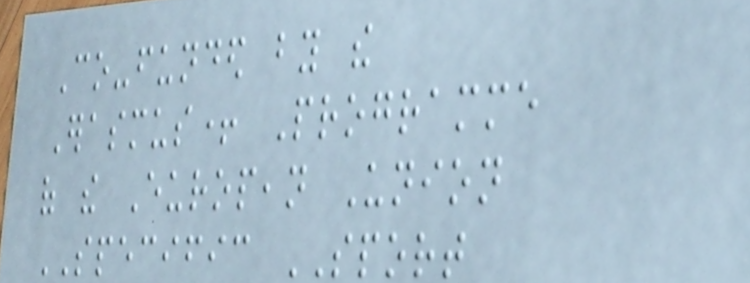Co-funded by the
Erasmus+ Programme
of the European Union
SPECIFIC SPORT
